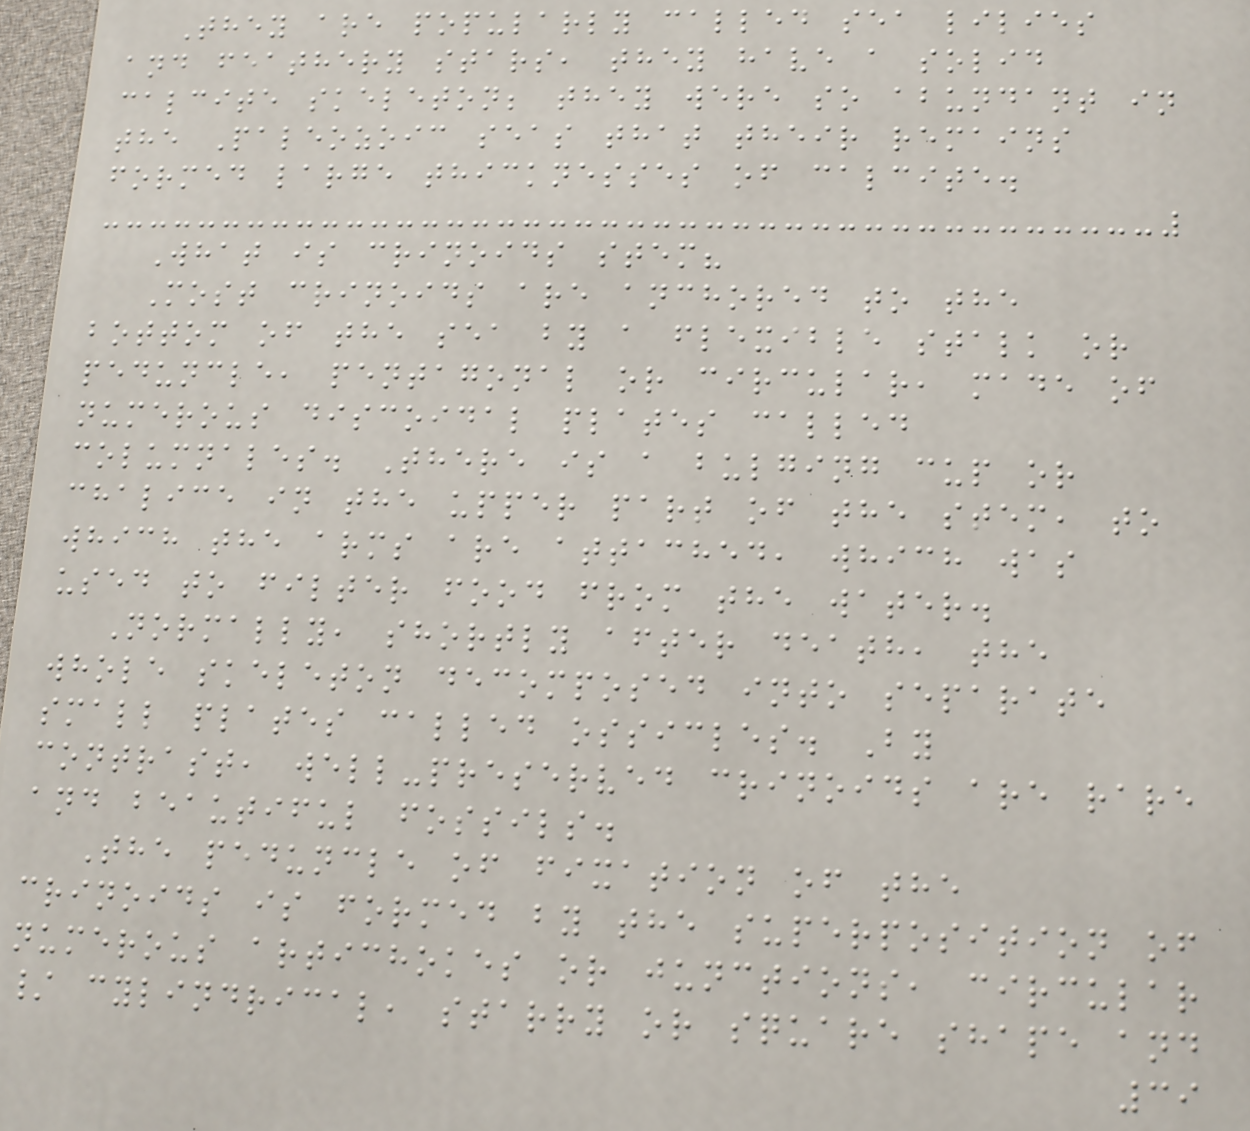They are popularly called sea lilies
and feathery stars, they have a solid
calcite skeleton; they were so abundant in
the Paleozoic seas that their remains
formed large thicknesses of calcite.
What is crinoids stem?
Most crinoids are anchored to the
bottom of the sea by a flexible stalk or
peduncle, pentagonal or circular, made of
numerous discoidal plates called
columnales. There is a bulging cup or
chalice in the upper part of the stem, to
which the arms are attached, which was
used to filter food from the water.
Normally, shortly after death, the
whole skeleton decomposed into separate
small plates called ossicles. By
contrast, well-preserved crinoids are rare
and beautiful fossils.
The peduncle of fixation of the
crinoids is formed by the superposition of
numerous artichokes or junctions, circular
/ cylindrical, starry or square shape and
39
